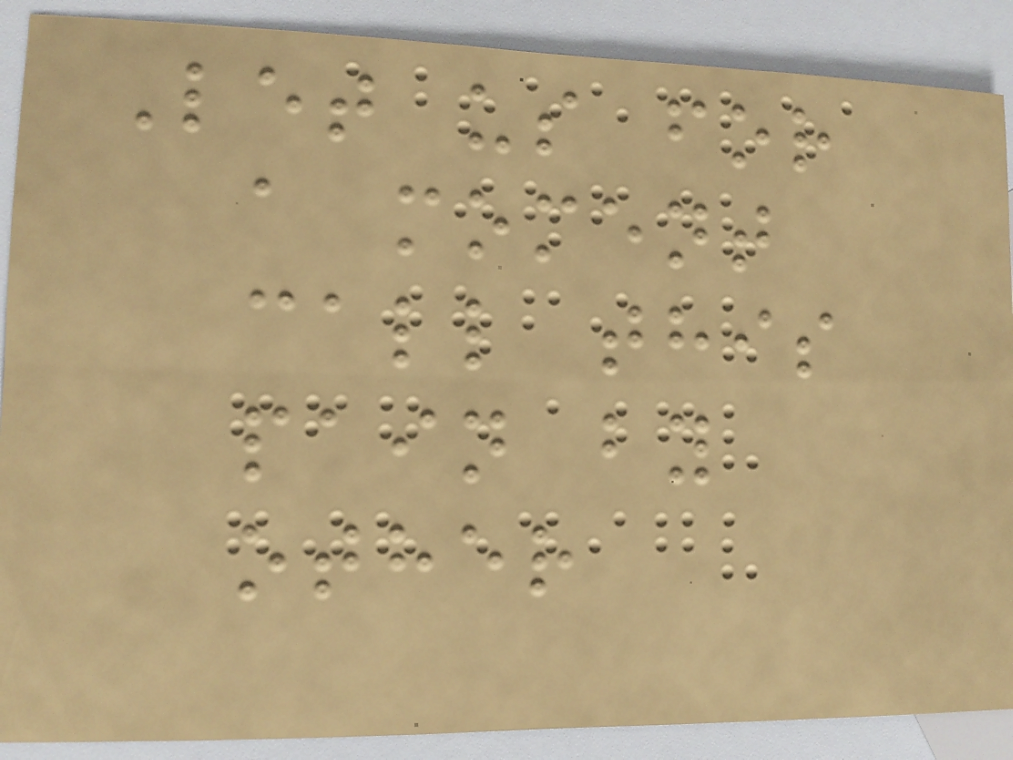Let us for
a moment
call this
pain by
other
